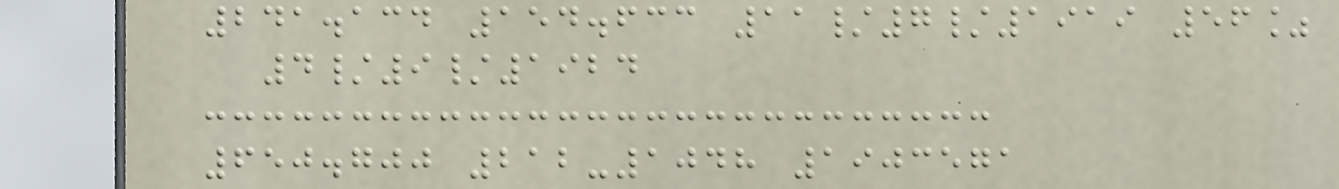241.134 154.633 11/7/1919 56%
4/9/1924
650.700 212-1048 1903571
